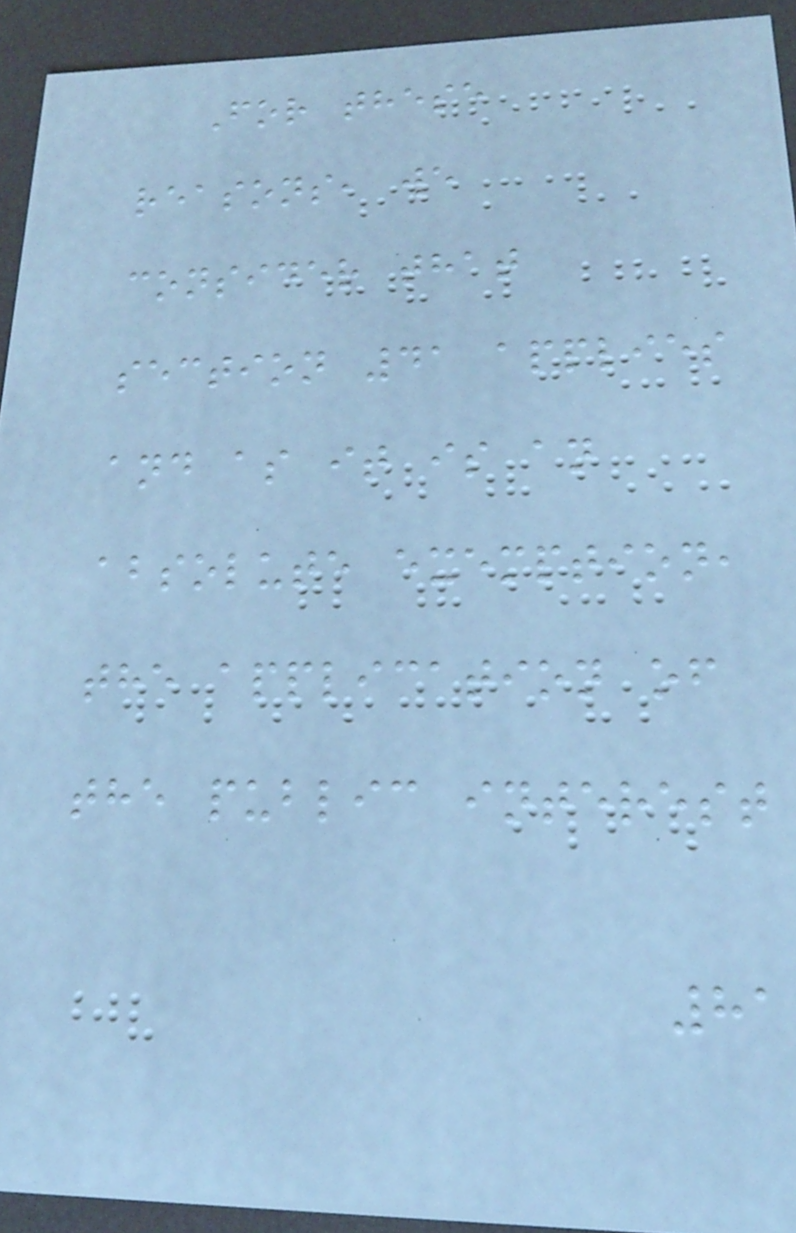For these
reasons, we
consider that
section 41 applies
and as it is an
absolute exemption,
the application of
the public interest
81
